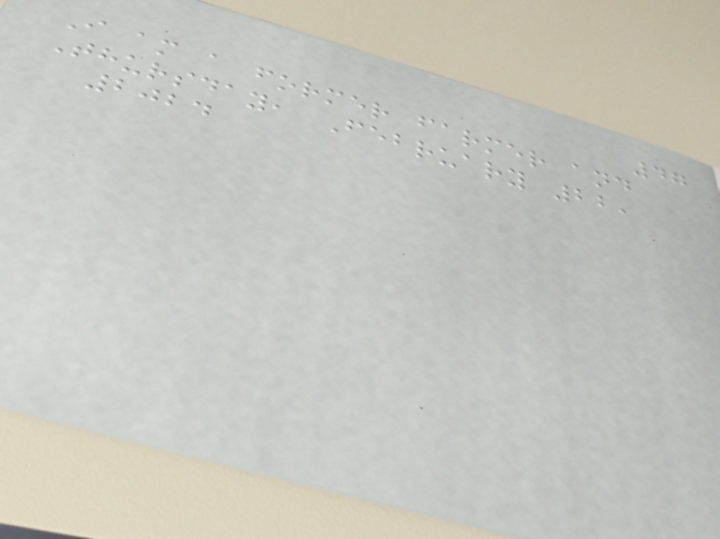47
I am a former farmer and
Thursday, February 22,
2024
